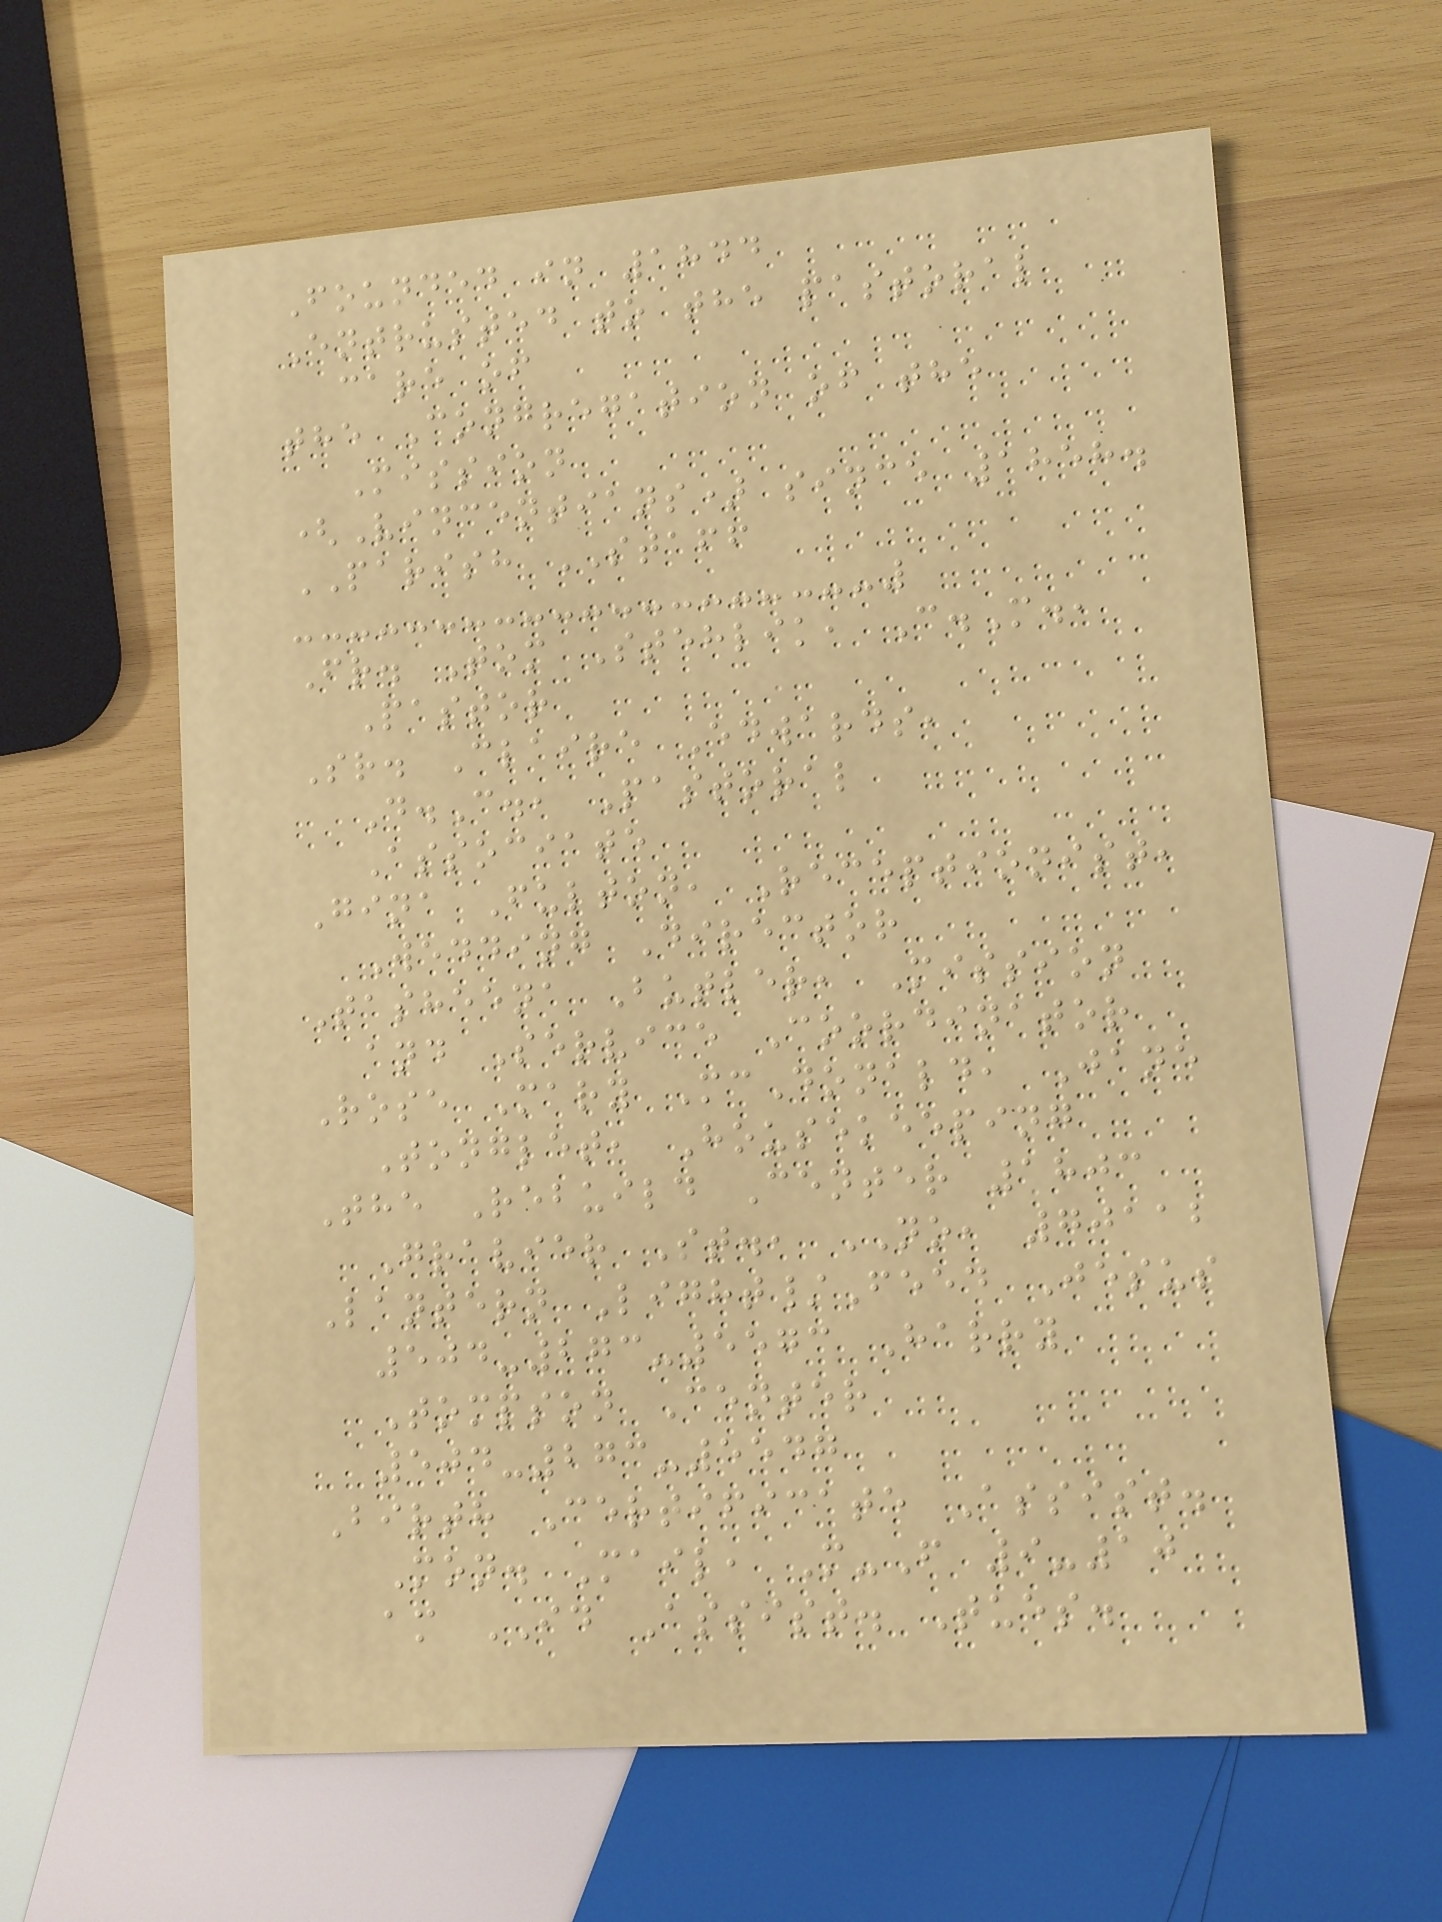Founded in 1844
Entrusted to the pastoral
care of
the Congregation of the
Mission
(Vincentians) since 1858.
PARISH STAFF
Fr. Tom Stehlik, C.M.,
Pastor
Sr. Claire Edwards,
D.C., Pastoral
Associate
Gina Fulton, Receptionist,
Wedding Director
Tasheena Butler, Mission
and Service Coordinator
Rose Mary McDonald, Jane
Tonglet, Housekeeping
The Rebuild Center 1803
Gravier St., NO, 70112
Lantern Light/Feed Jesus
504-273-5573 Harry
Tompson Center
504-273-5547
Birth Certificate Assist.
Mon. Mail, M-F 9-10
am ID Assist. Tues.
